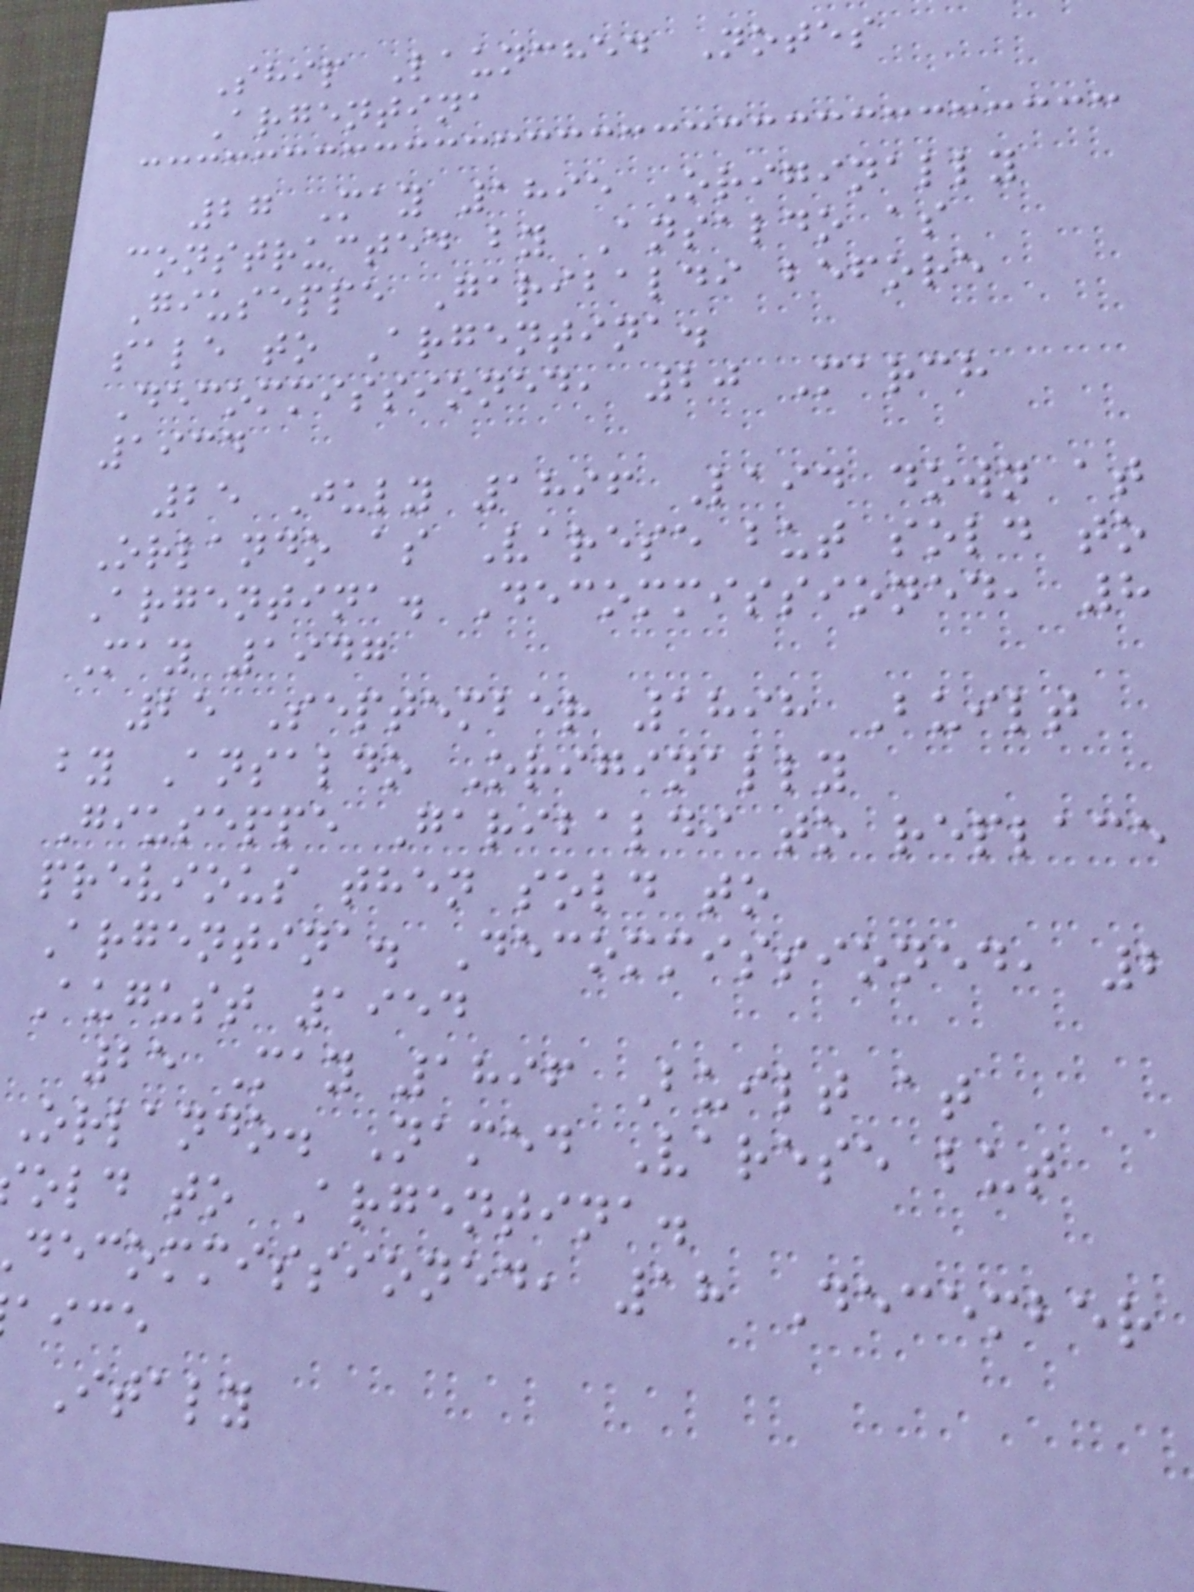Ship Launched Notes
Argentina
27 May 1895 Originally
constructed by Ansaldo as
Giuseppe Garibaldi before
sale to Argentina.
Decommissioned, 20 March
1934
25 July 1896 Laid down at
Orlando as Varese but sold to
Argentina. Decommissioned, 8
May 1947
25 September 1898 Built
by Ansaldo Originally
Giuseppe Garibaldi to replace
previous then sold to
Argentina. Decommissioned, 2
August 1954
25 May 1896 Built at
Orlando. Named Varese but
old to Argentina.
decommissioned, 18 December
aice
Italy
